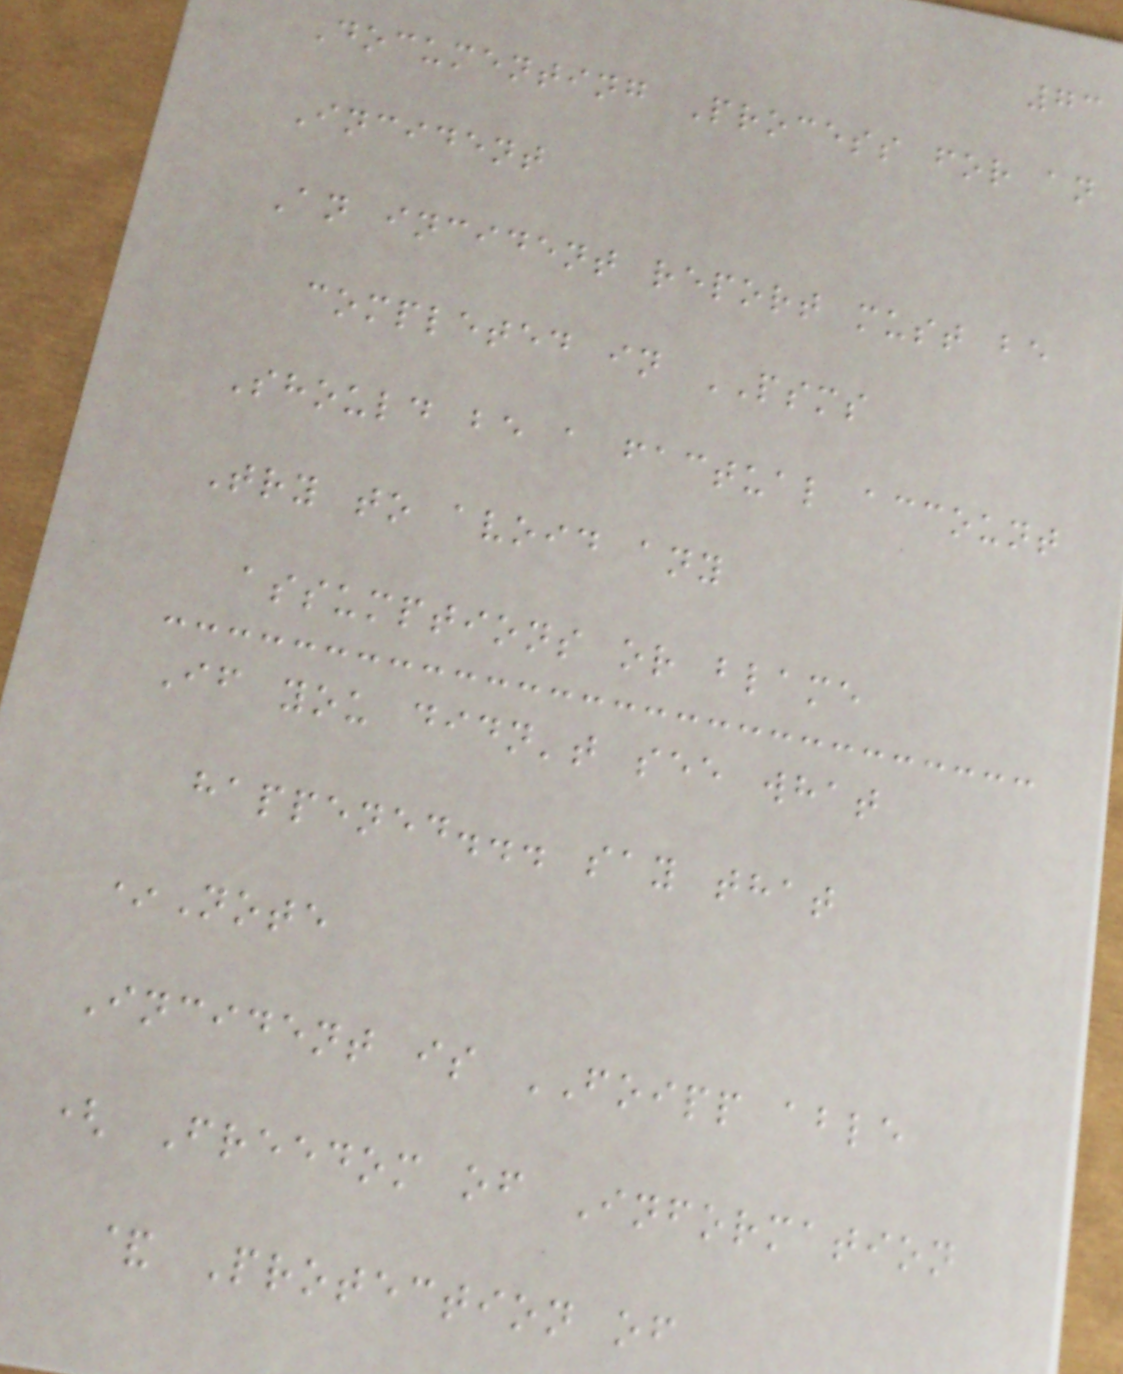73
Documenting Process for an
Incident
An incident report must be
completed in PSMS
Should be a factual account
Try to avoid any
assumptions or blame
If you didn't see what
happened... say that
*Note
Incident is FOIPP able
( Freedom of Information
& Protection of
